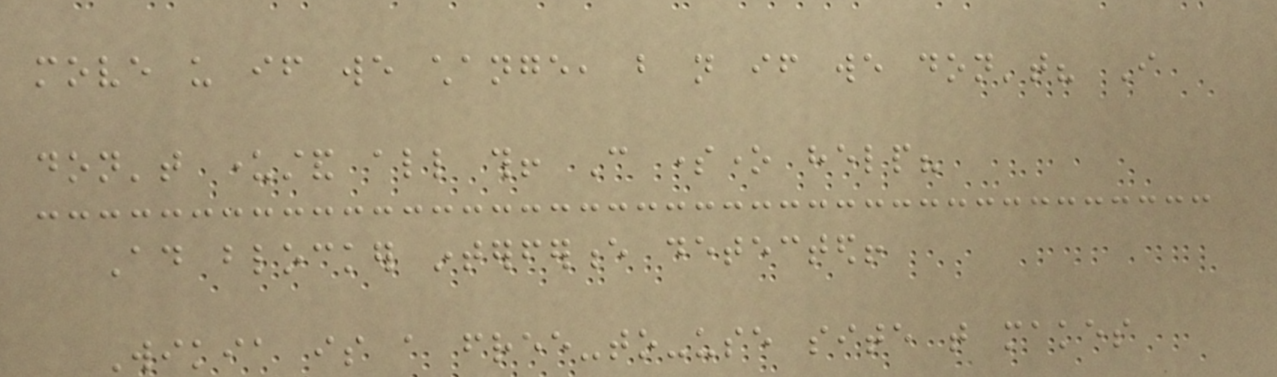move us if we change, but not if we don't? I
don't understand all this! Can someone help?
Ad blocker interference detected!
Wikia is a free-to-use site that makes
